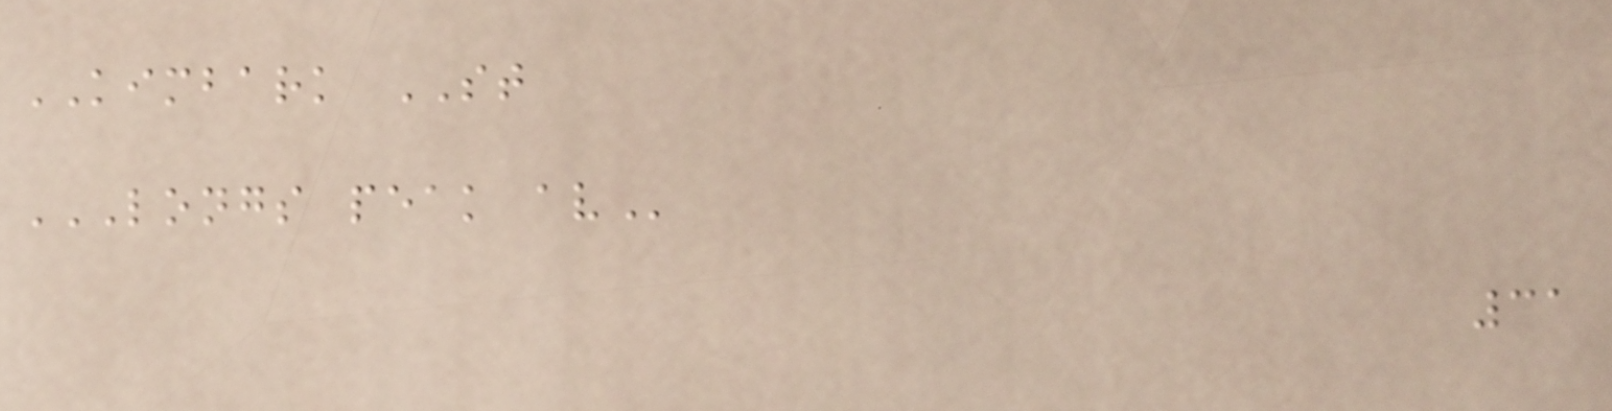KIMBARK ST
LONGS PEAK AV
31
